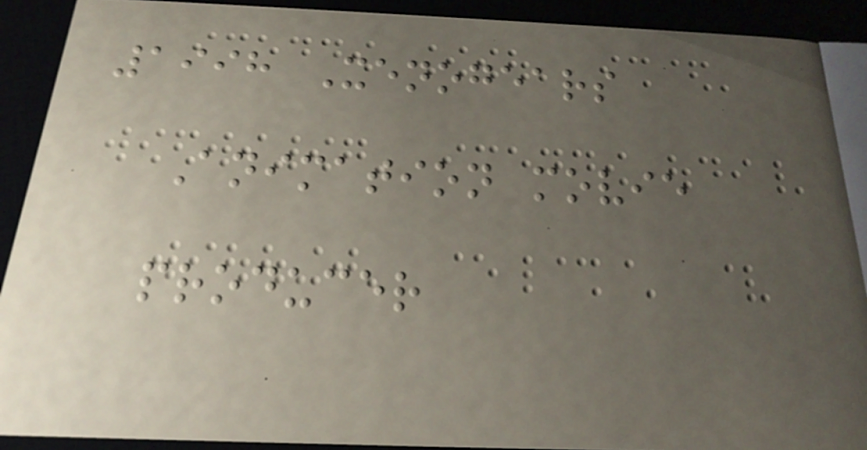1998 Xenogears
Animation movie
producer
